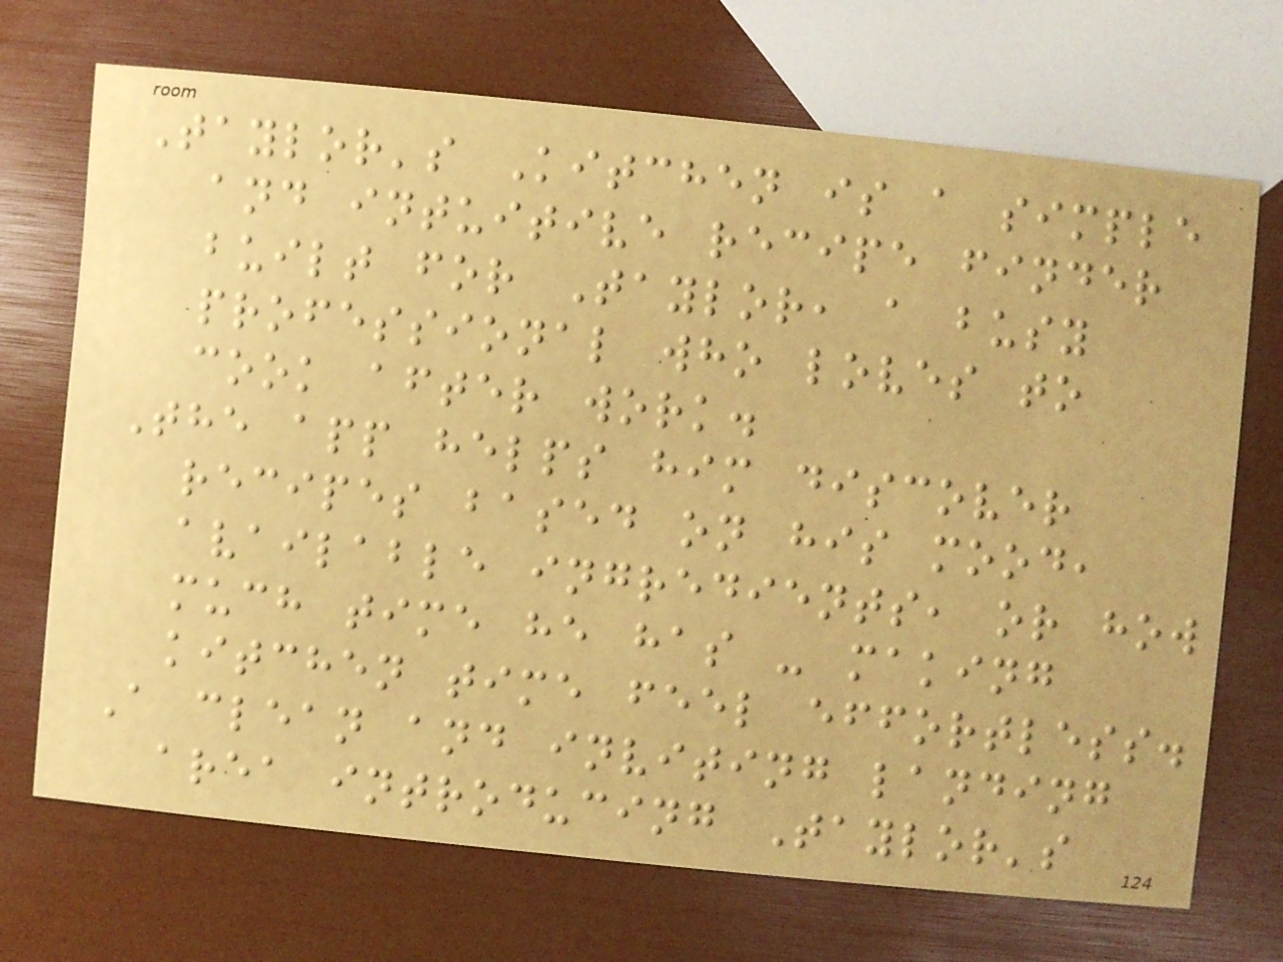Taylor's Kitchen is a simple
and intuitive recipe finder
built for Taylor, a busy
professional who loves to
cook after work.
The app helps him discover
recipes based on his mood,
available ingredients, or how
much time he has - making
kitchen time feel effortless.
A clean and inviting landing
area introducing Taylor's
